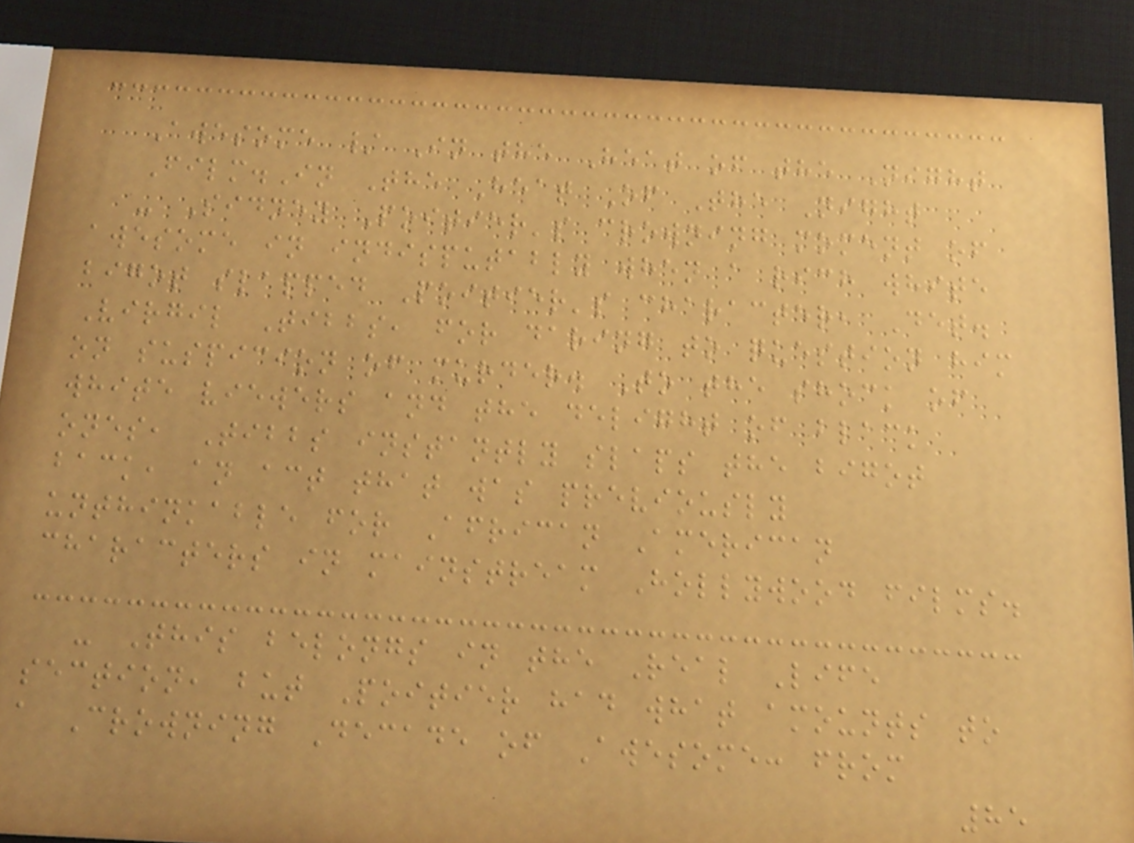Awesome / In the Heat of the Night
Film.In The Heat Of The Night
- Sidney Poitier's crowning moment of
awesome in indisputably when a rich white
bigot slapped Poitier's character, Det.
Virgil Tibbs, for daring to question him
on suspicion of murder. To the shock of
white viewers and the delight of black
ones, Tibbs instantly slaps the bigot
back, an act that was previously
unthinkable for African American
characters in mainstream Hollywood films.
- This belongs in the Real Life
section, but Poitier had what amounts to
a Crowning Decade of Awesome: from
85
